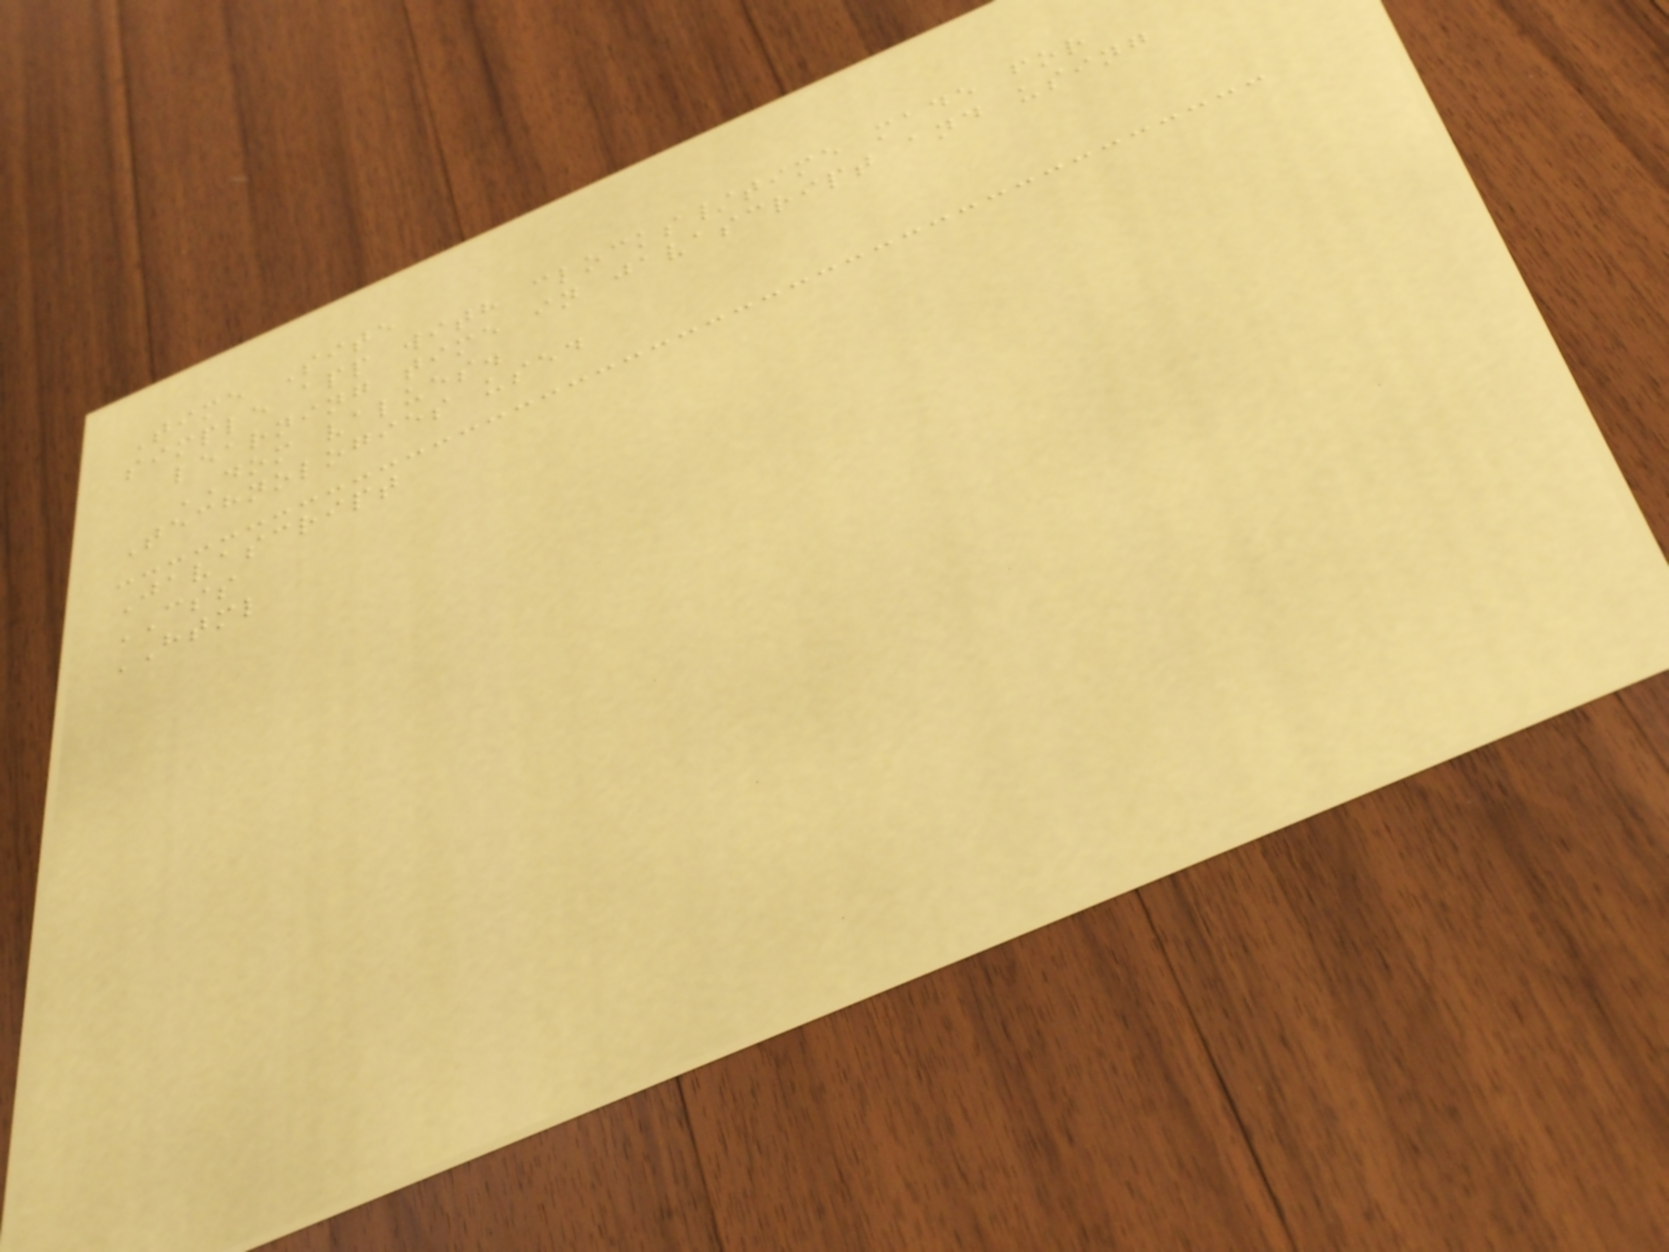Time Site
simple app with clocks/time made for
learning time in javascript and using
DOM values.
Technologies used
Javascript
CSS
HTML
